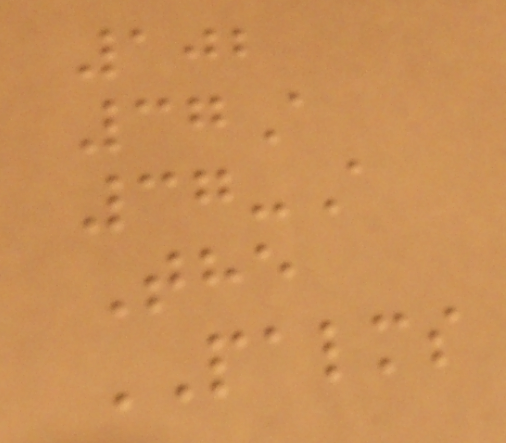102
37A
37-A
The
PALMS
